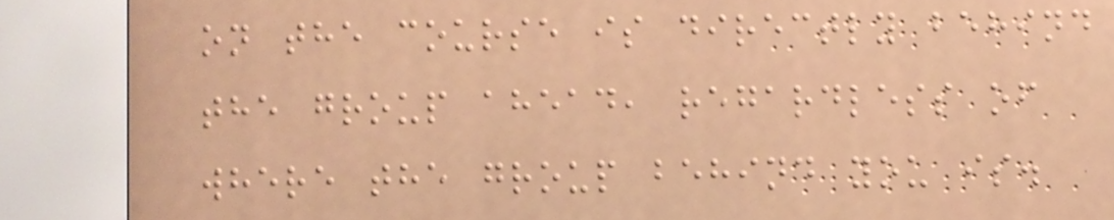on the course is directly behind
the group ahead, regardless of
where the group behind you is.
